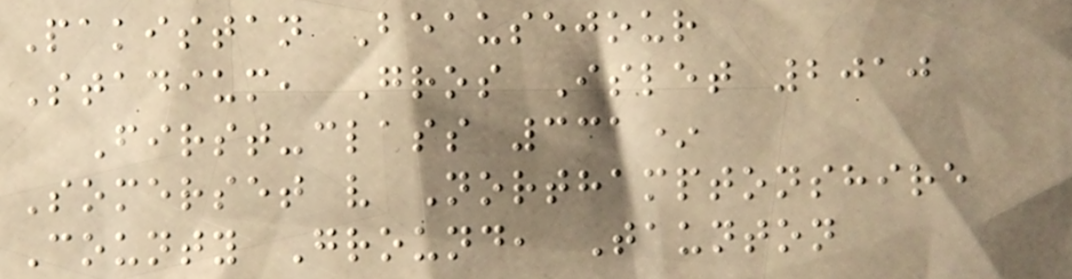Pakistan Beausejour
Stadium, Gros Islet 2010
First-class 331*
Somerset v Northamptonshire
County Ground, Taunton
